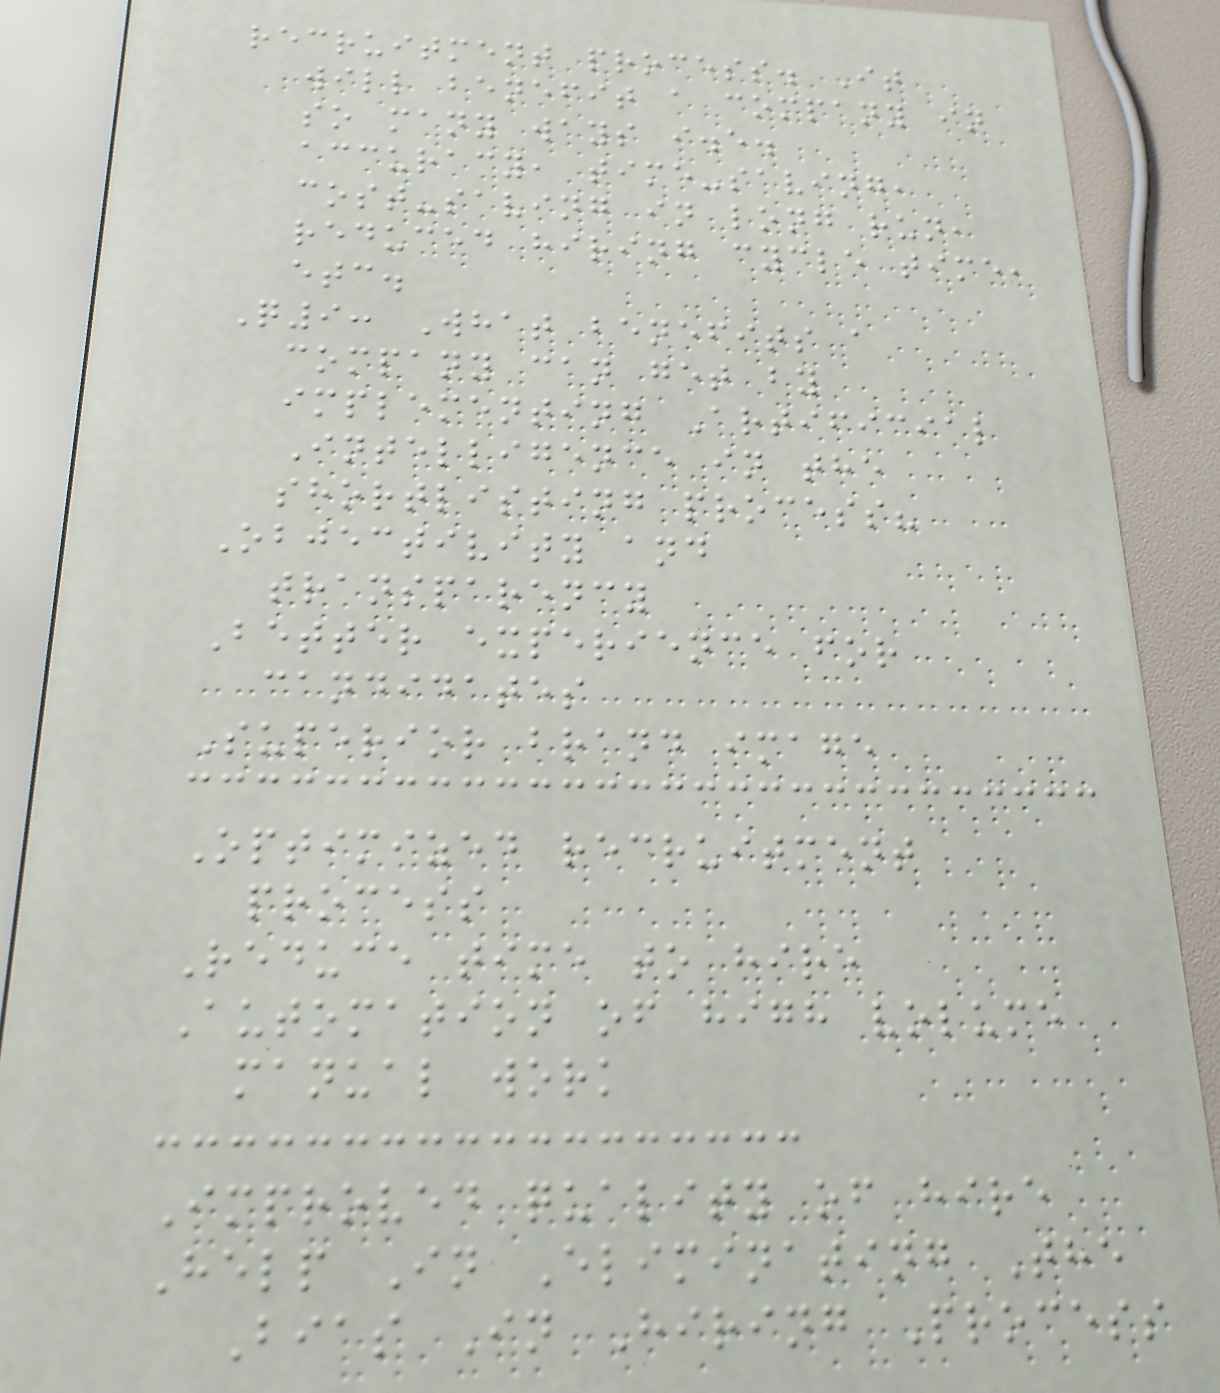recruitment process. It
will benefit a company in
so many ways i.e.
accuracy, time-saving,
cost-saving in long run,
reduced hiring cycle time,
etc.
Q9: What benefits a
company can get by
implementing Artificial
Intelligence in the
shortlisting process?
Objectivity and
transparency
Better experience for
candidates
Superior brand image
Optimized recruitment
process
Reduce time to hire
Automation of high volume
manual work
Improved quality of hire
Help In Eliminating The
Bias In Hiring Process
